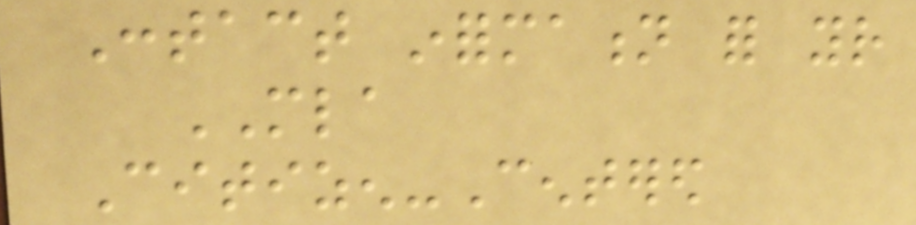Contact information for your
MLA
Citizen-Centered
